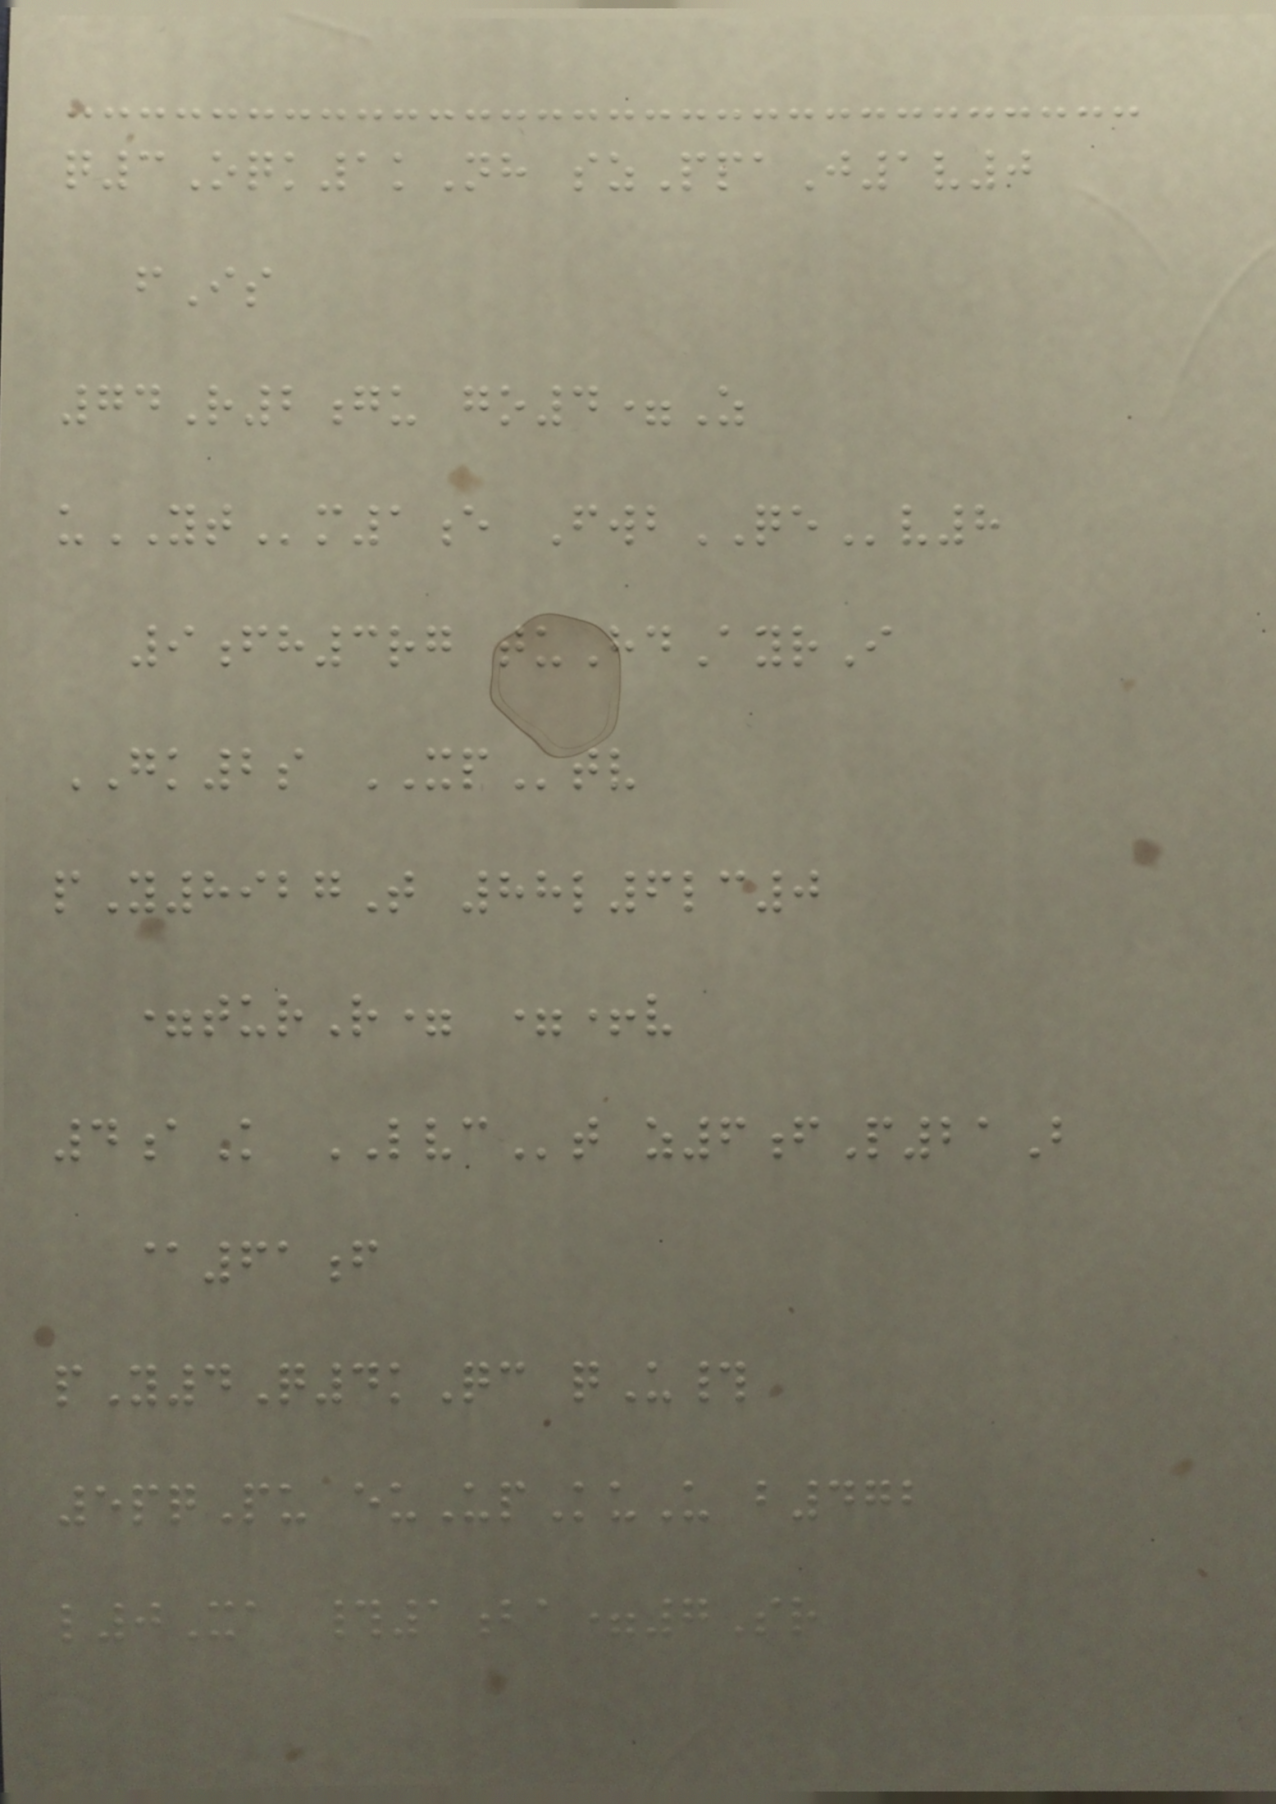q3Oqk1kNh szPpaJ1v0
fIs
74R2gu go4=Z
uYTm1e FwbQEv8
9fh3rg tuHdAyrI
GK2s XPtv
pY8927T 88l6lc0
=turR= =+v
4aK LVCt z6fP21B
@61f
pY4Q4kQc qU#
5pqPu euUpKuU b472
l0Xa #1ba=7Sr
